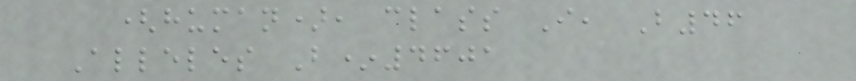(human), class I, B46
Alleles B*4601
